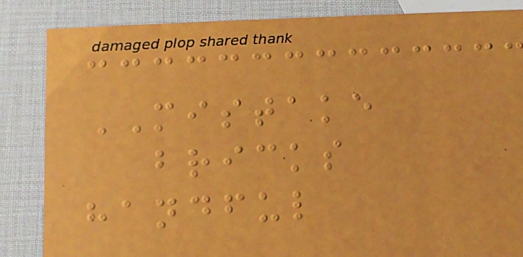MISTAKE
bricks
handful
